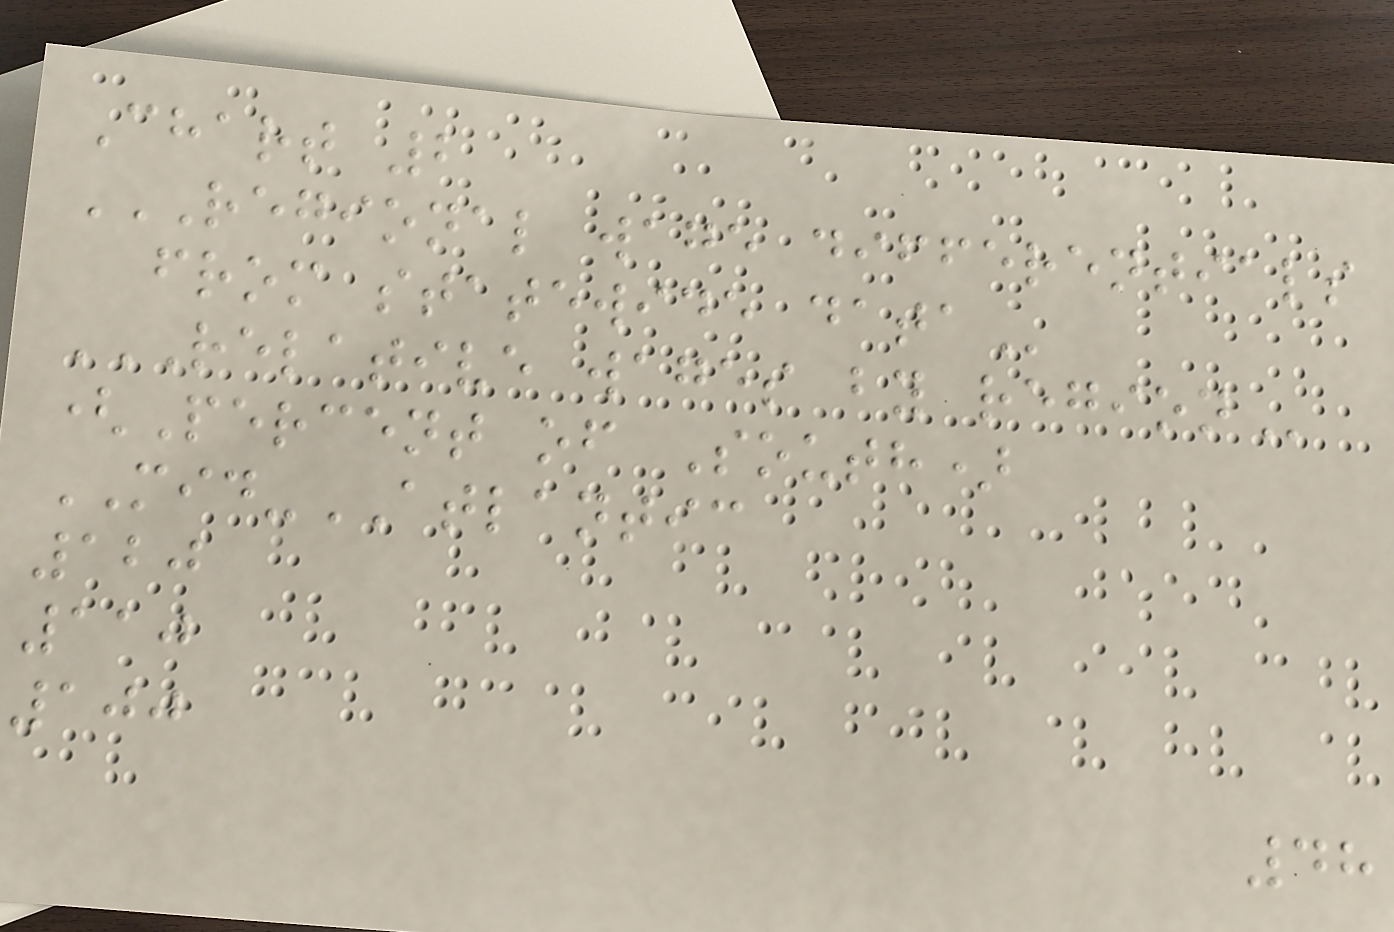Chart 2
REGIONAL WAGE DIFFERENTIALS
FROM STATEWIDE DATA
RELATIVE WAGES BY REGION
(Percent of South)
MID-ATLANTIC
120
110
100
48
